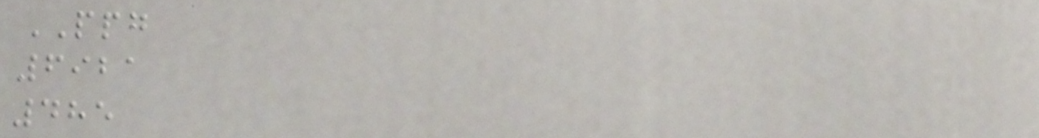PPG
6921
485
